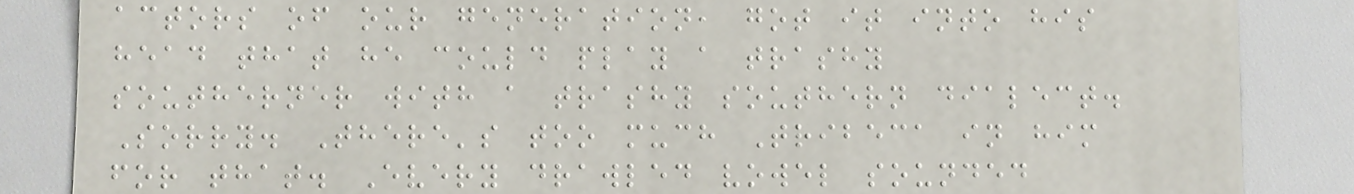actors of our generation, got it into his
head that he could play a trashy
southerner with a trashy southern dialect.
Sorry. There's too much Tribeca in him
for that. Every drawled vowel sounded
